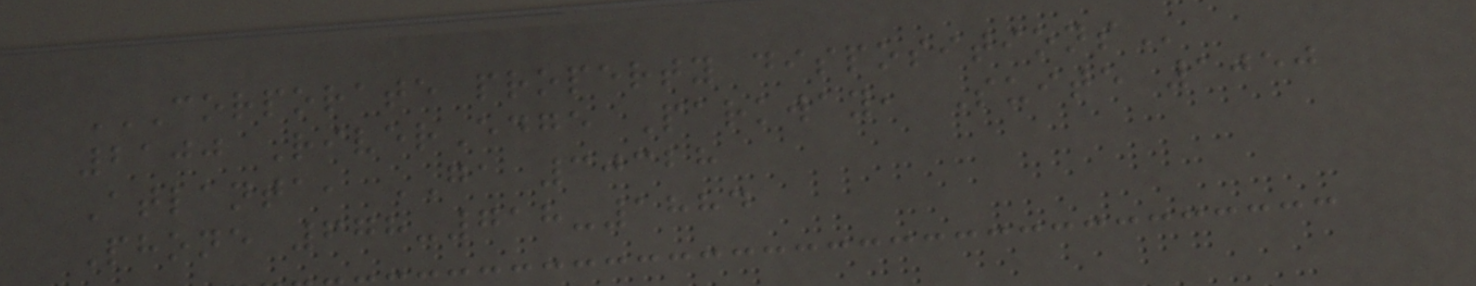CORPORATE PROPERTY DISPOSITIONS
2100 RiverEdge Parkway, Suite 1050
Atlanta, GA 30328
Phone 678-718-1884
